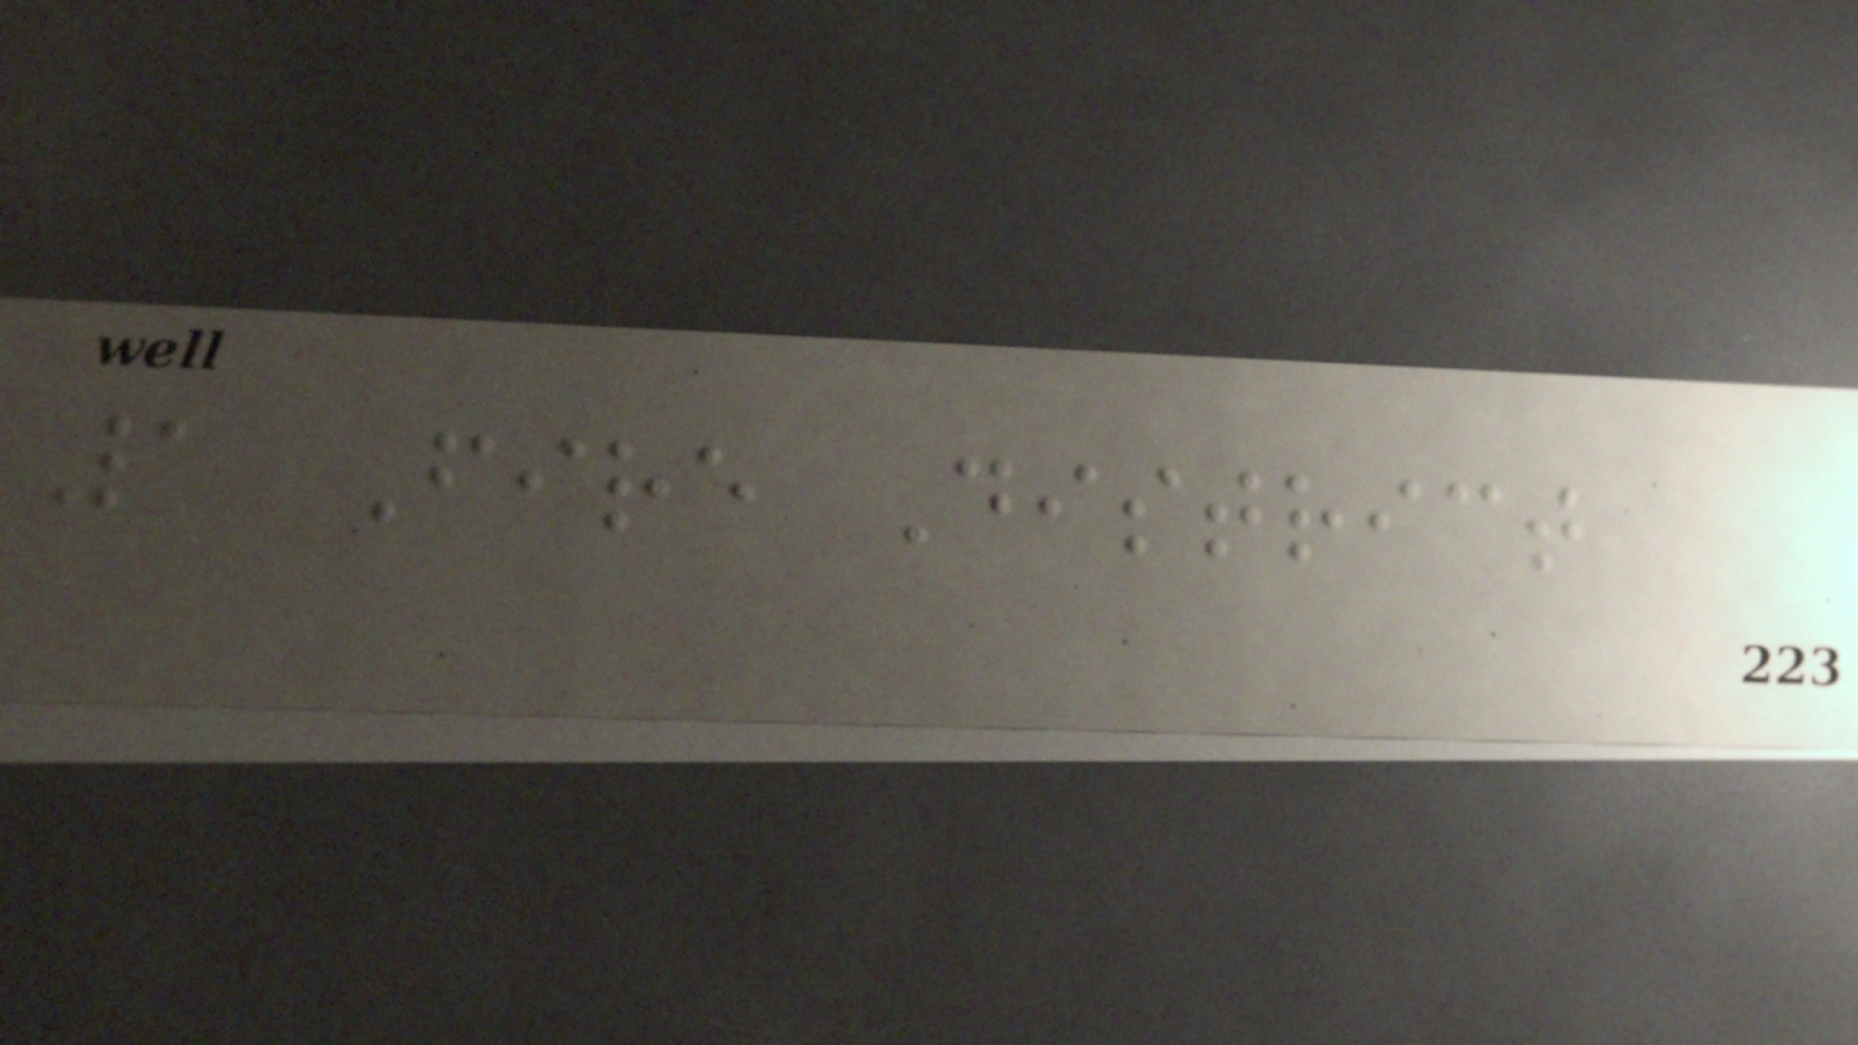1 Fire District
